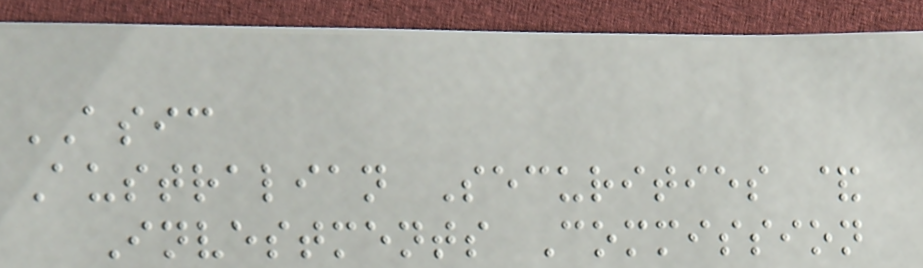ASIC
Australian Securities &
Investments Commission
